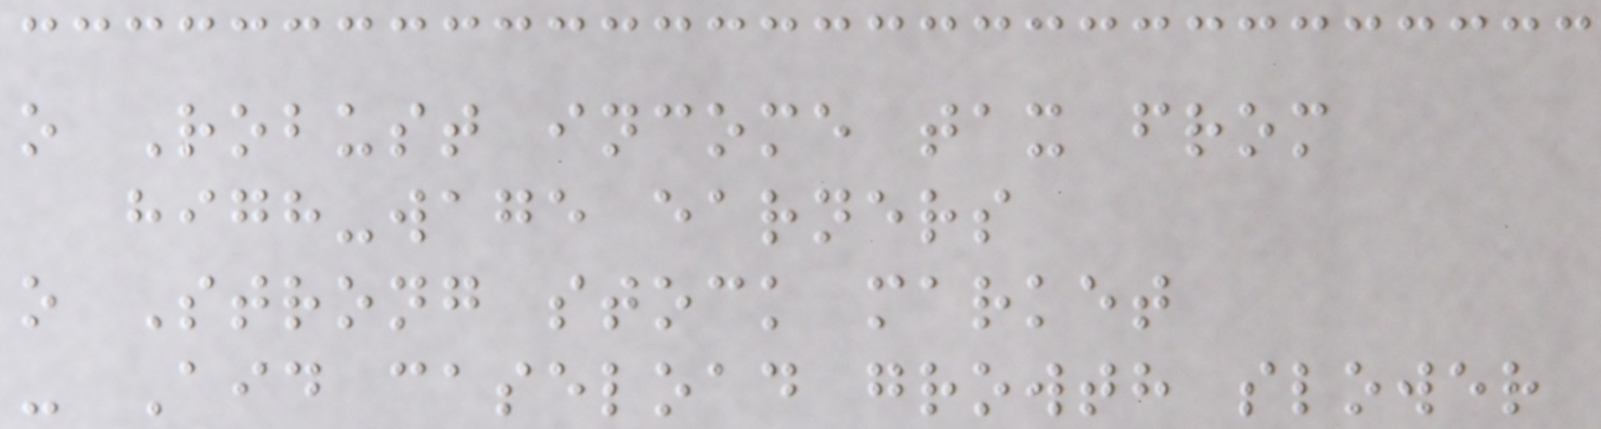o Robust income tax from
high-wage earners
o Strong stock market
- Aid caseload growth slower
